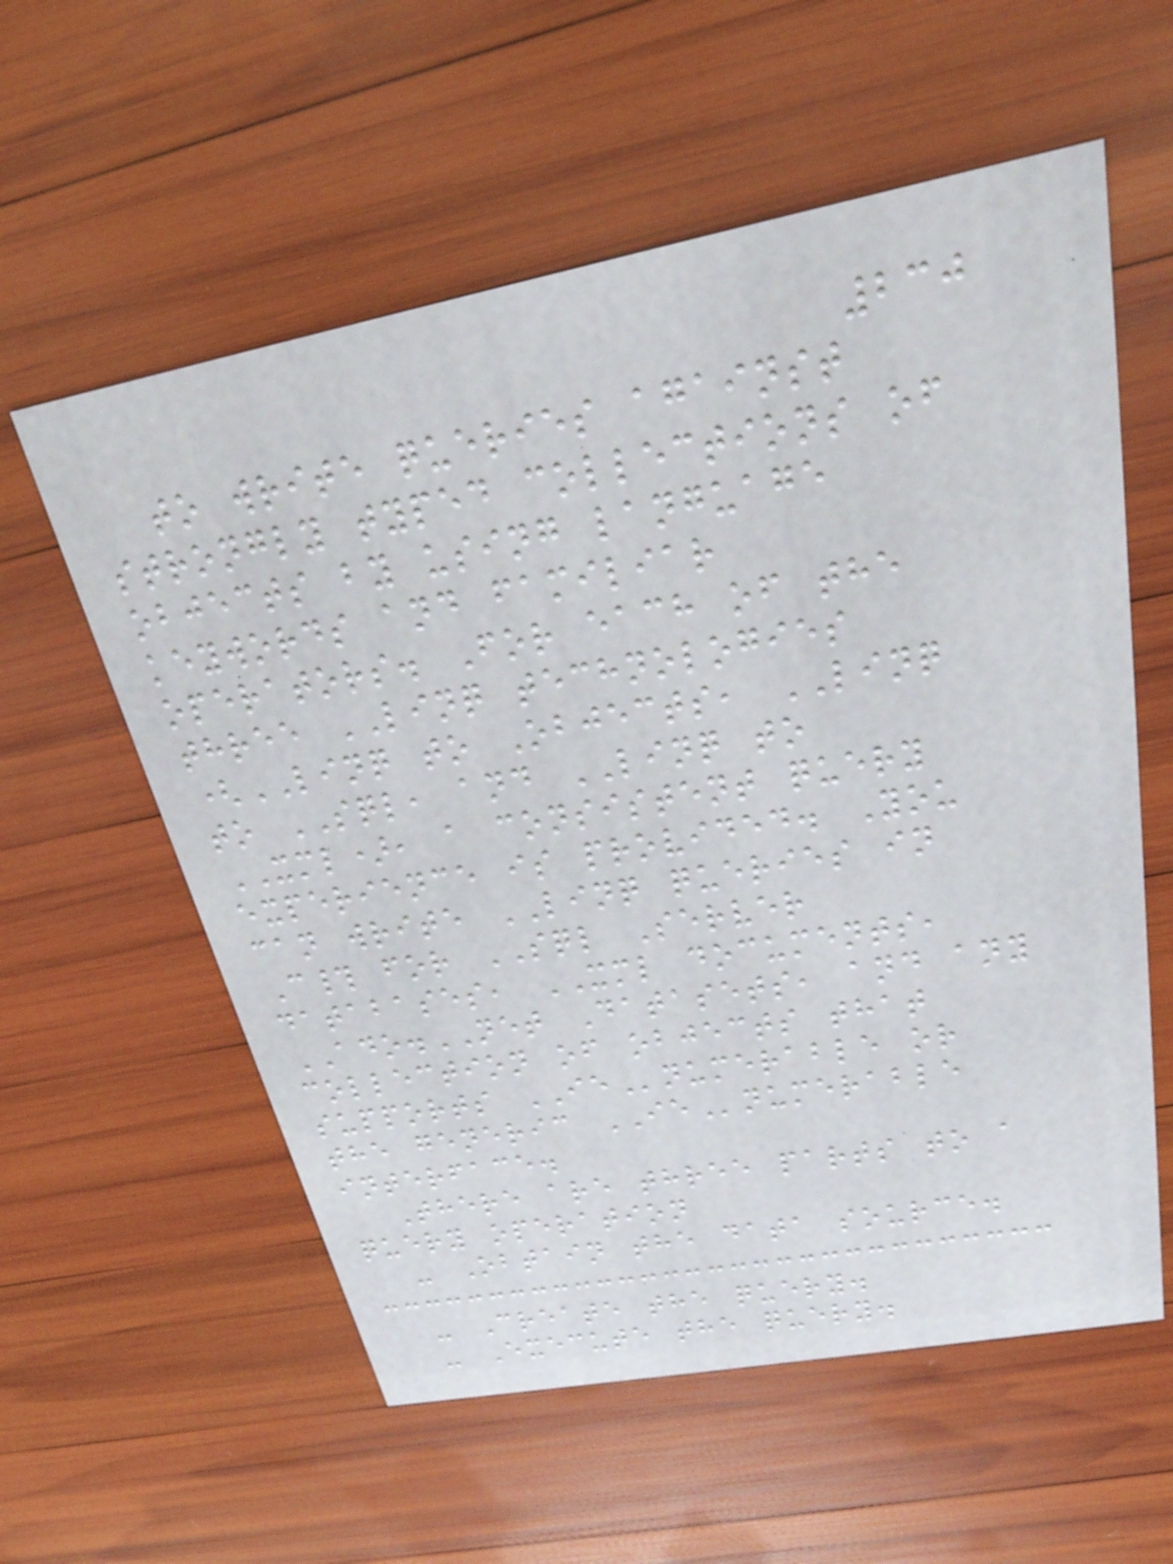230
to write queries against
strongly typed collections of
objects by using language
keywords and familiar
operators. For each of the
three LINQ technologies
(LINQ to Objects, LINQ
to SQL, and LINQ to
XML), a consistent query
experience is provided. You
can write LINQ queries in
C# for SQL Server
databases, XML documents,
ADO.NET Datasets, and any
collection of objects that
supports IEnumerable or
the generic IEnumerable
interface.
There are three parts to a
query operation
- Obtain the data source.
- Create the query.
- Execute the query.
